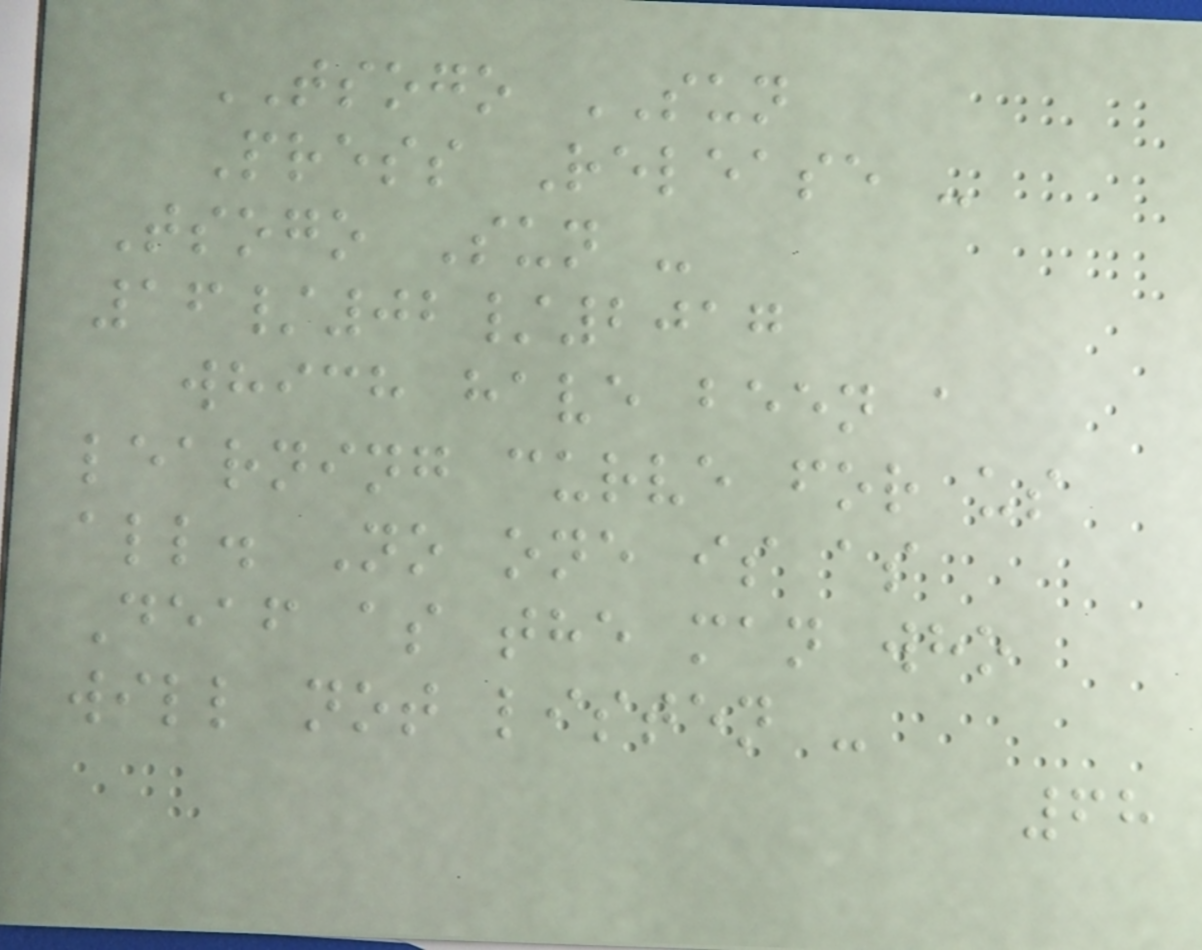TSOGO SUN
Press Release -
Tsogo Sun -
16/02/2017
which have been a
learning curve for us
all. No one is as
Deaf as the man who
will not listen -
68
